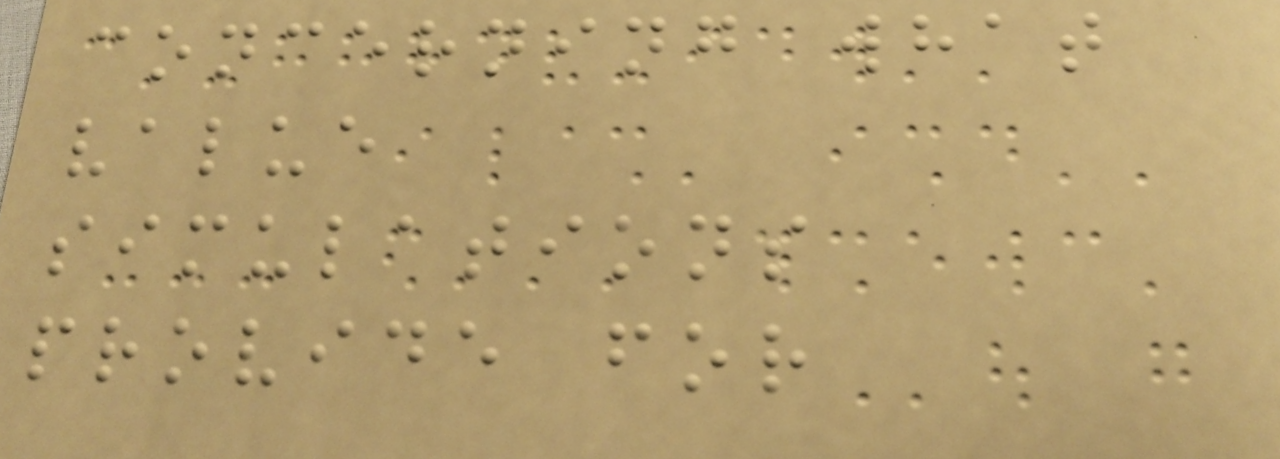concerning what
value
simulations
provide for
